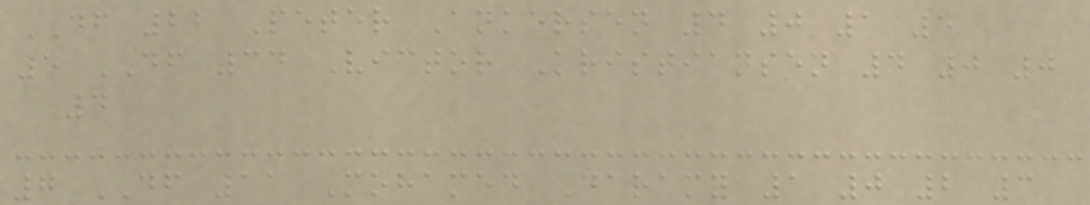DF 22 Peter Ankersen 4 0 1 5
5 DF 34 Victor Kristiansen 4 0 0
4
7 DF 11 Mohamed Daramy 1 0 2 3
